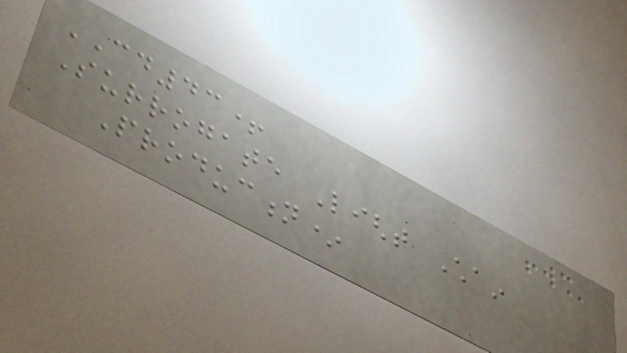CD43+
Surrogate Light Chain
Production*
